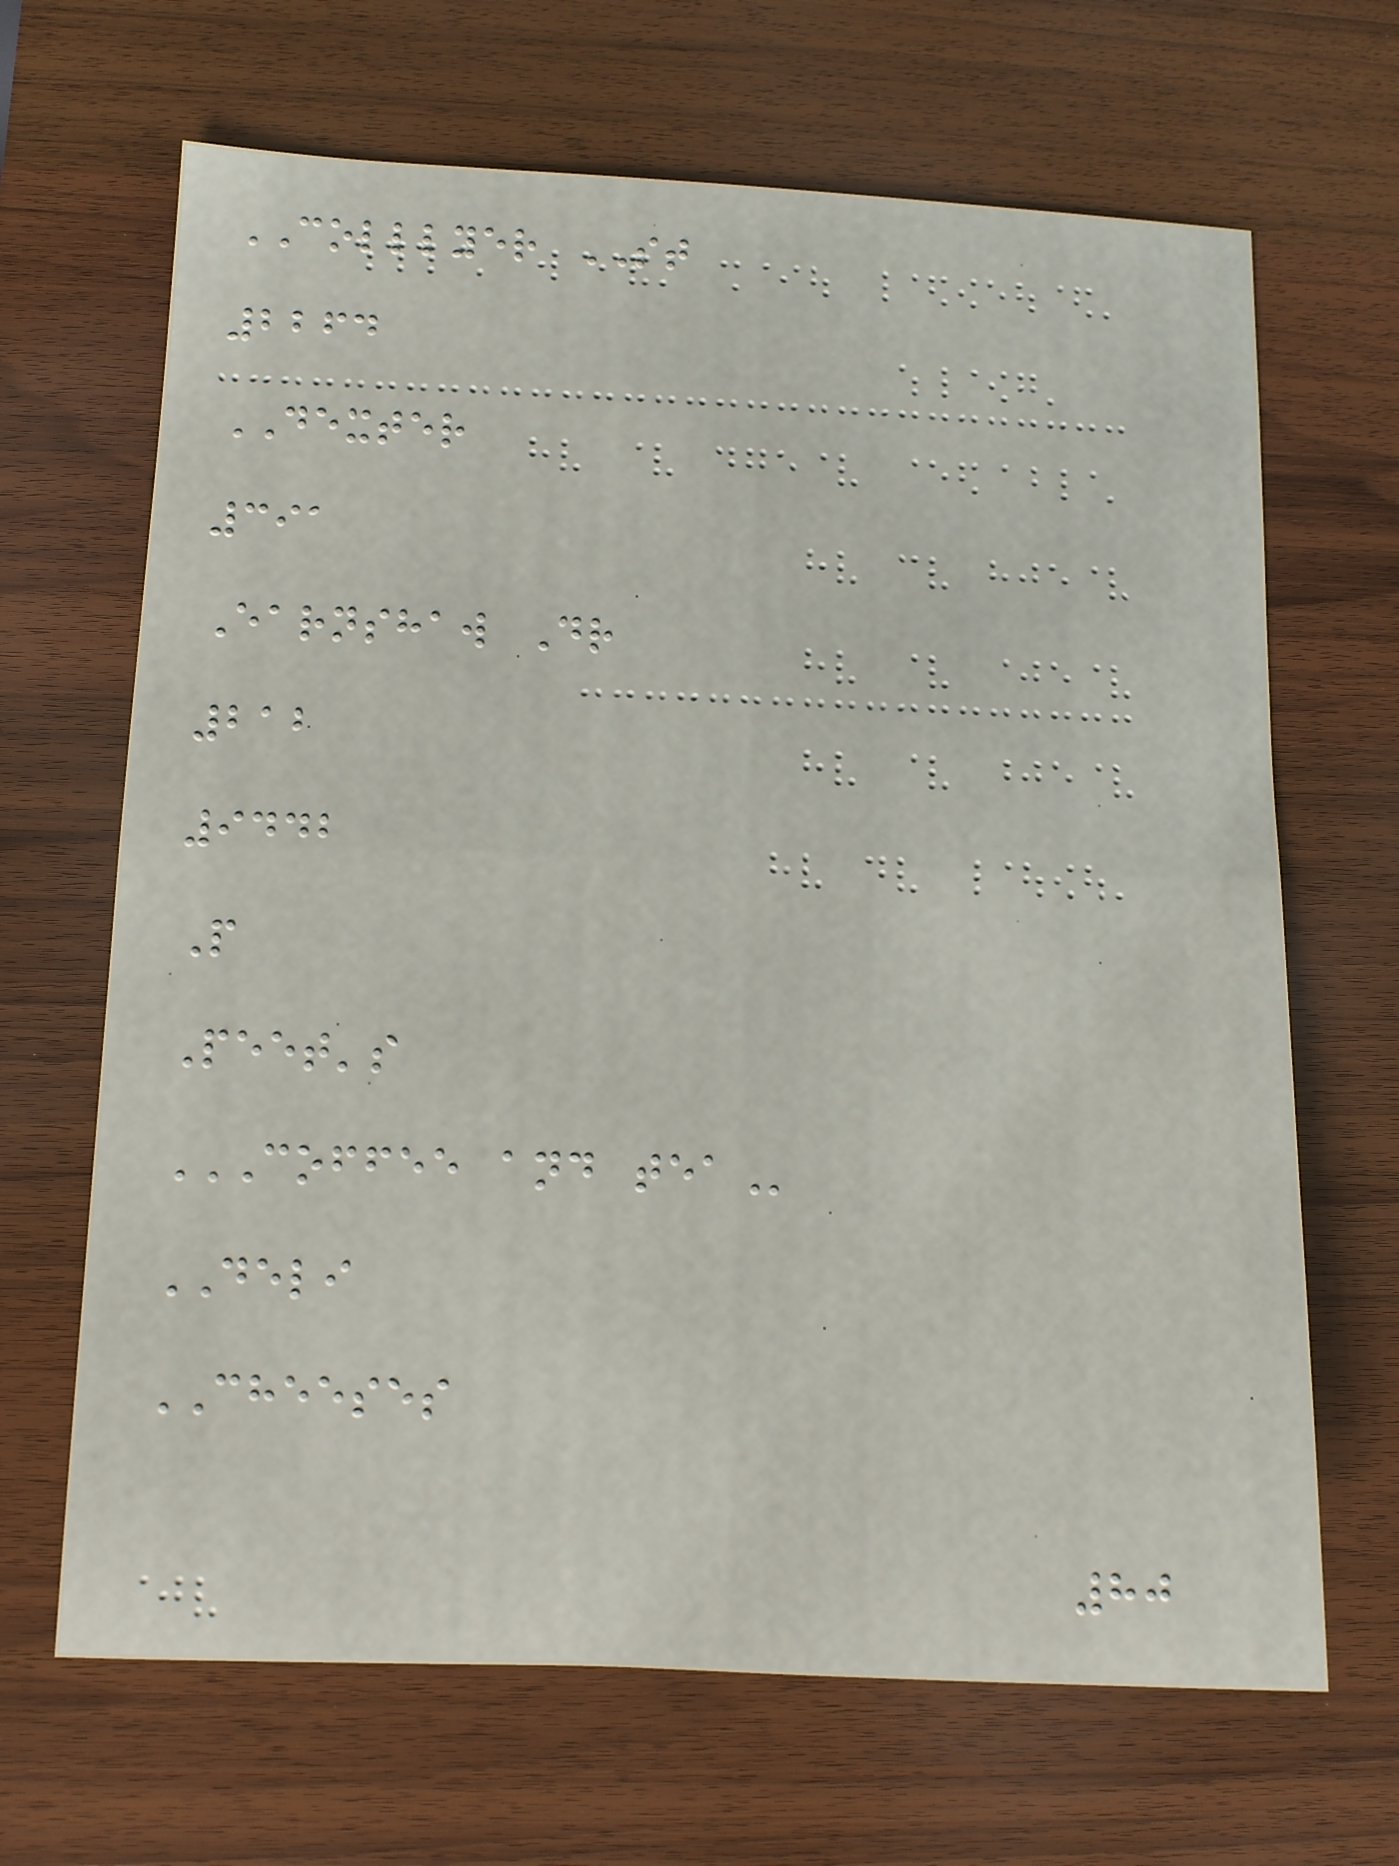COLLLYER ST
2264
DEXTER
391
Earnshaw Dr
212
9442
P
Peet's
COFFEE AND TEA
DELI
CHEESES
80
